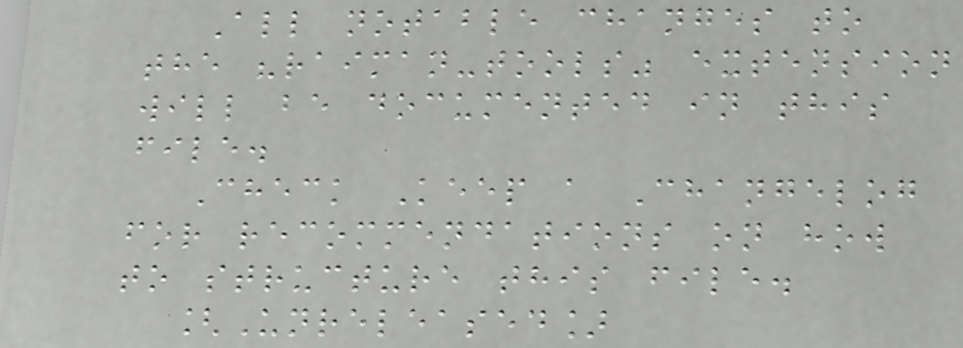All notable changes to
the "raiman-tools" extension
will be documented in this
file.
Check Keep a Changelog
for recommendations on how
to structure this file.
[Unreleased]
